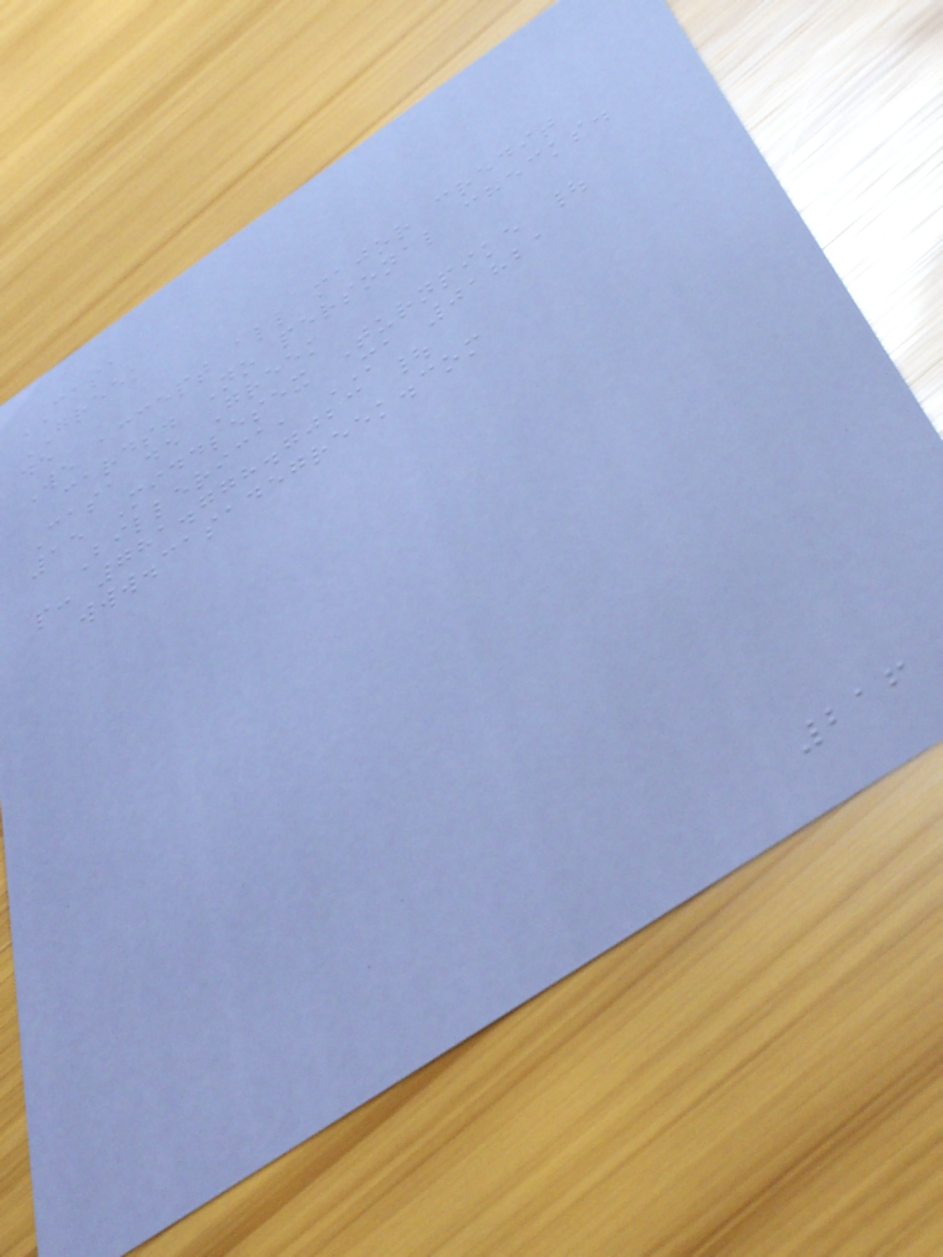CASA
GREEK
de
We accept all major credit
cards. No personal checks.
Casa de Greek
15 Middlesex Turnpike |
Billerica, MA 01821
p: 781.778.7023 |
www.casadegreek.com
216
